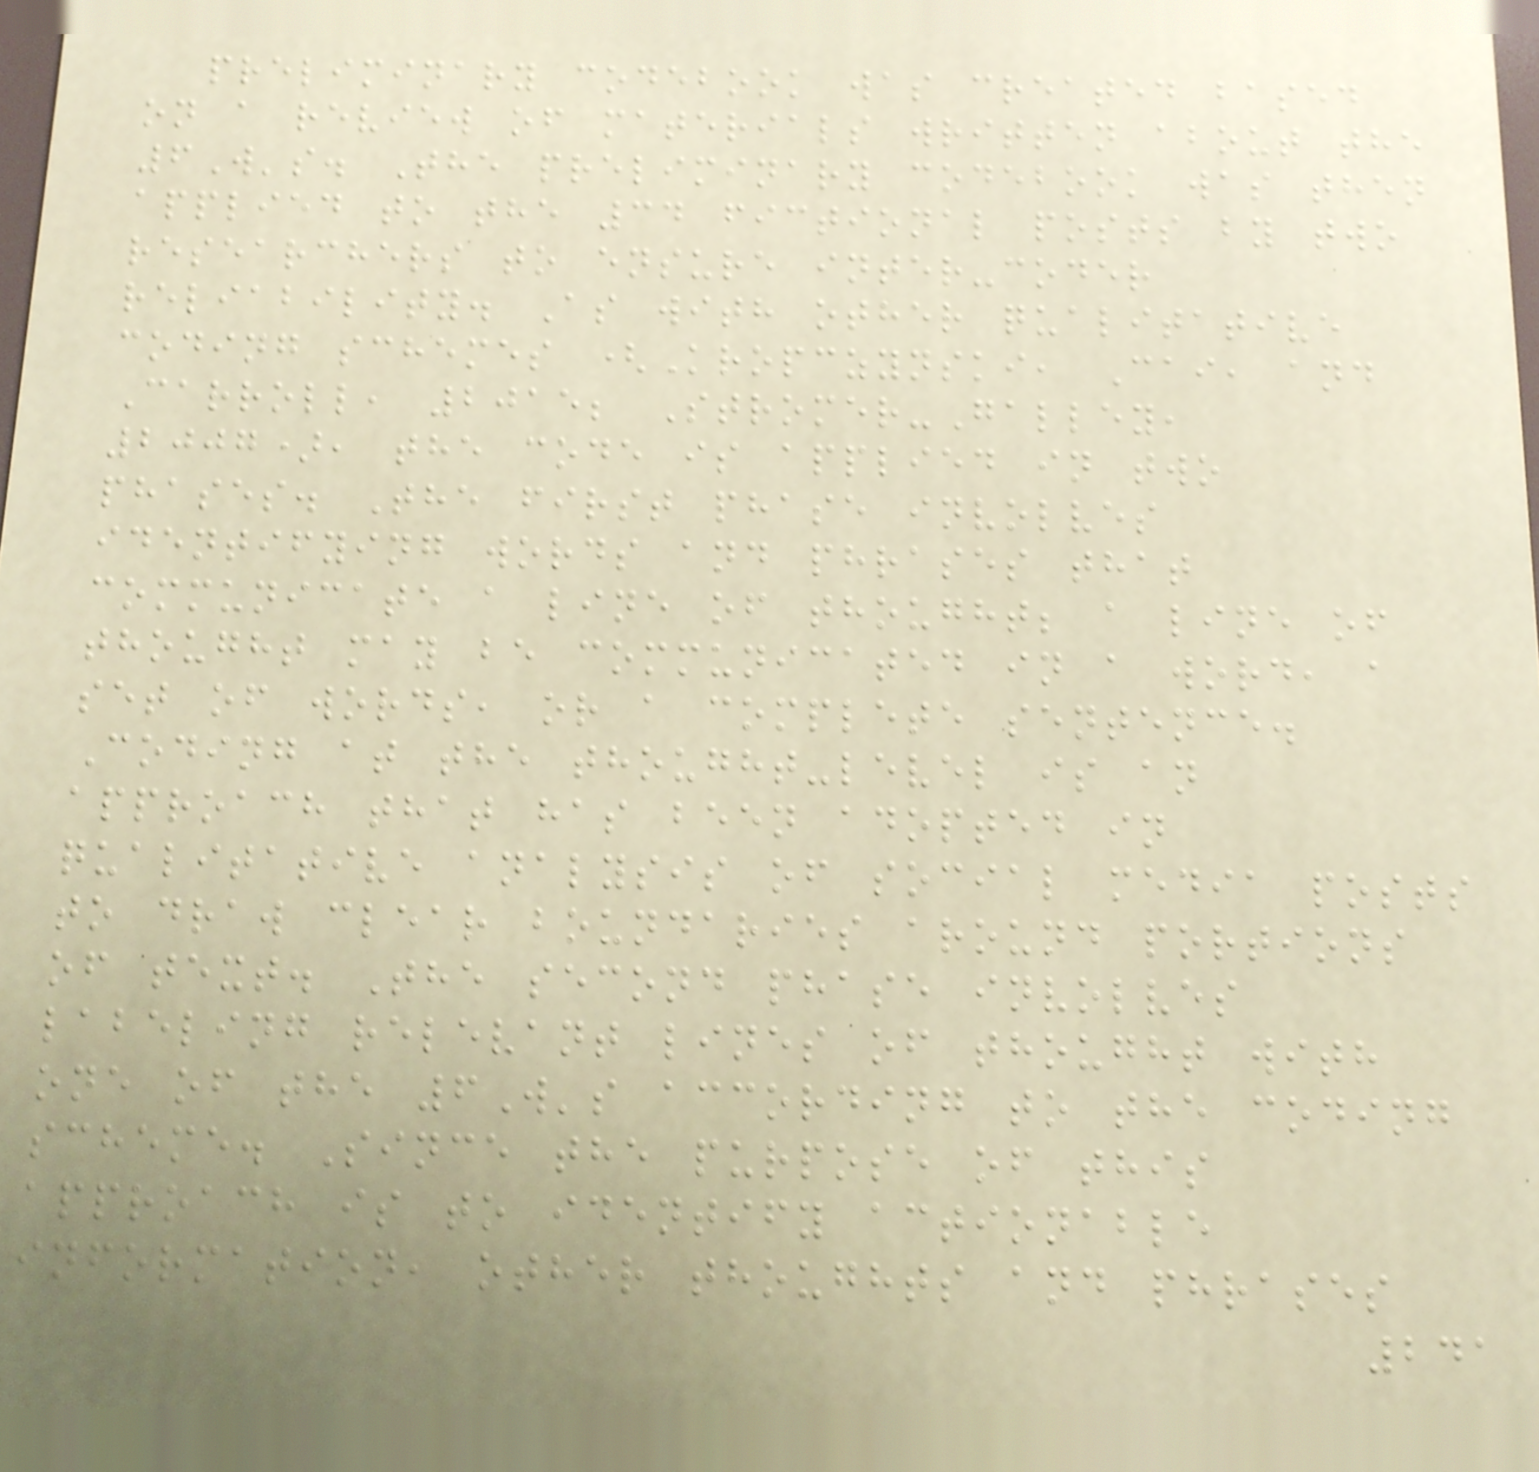preliminary codebook was created based
on a review of materials written about the
6W's. The preliminary codebook was then
applied to the 34 fictional posts by two
researchers to ensure inter-coder
reliability. As with other qualitative
coding schemes (Kropczynski, Cai, and
Carroll, 2015; Stromer-Galley,
2007), the code is applied in two
phases. The first phase involves
identifying words and phrases that
communicate a line of thought; a line of
thought may be communicated in a word, a
set of words, or a complete sentence.
Coding at the thought-level is an
approach that has been adopted in
qualitative analysis of social media posts
to draw clear boundaries around portions
of text. The second phase involves
labeling relevant lines of thought with
one of the 6W's according to the coding
scheme. Since the purpose of this
approach is to identify actionable
information, other thoughts and phrases
241
